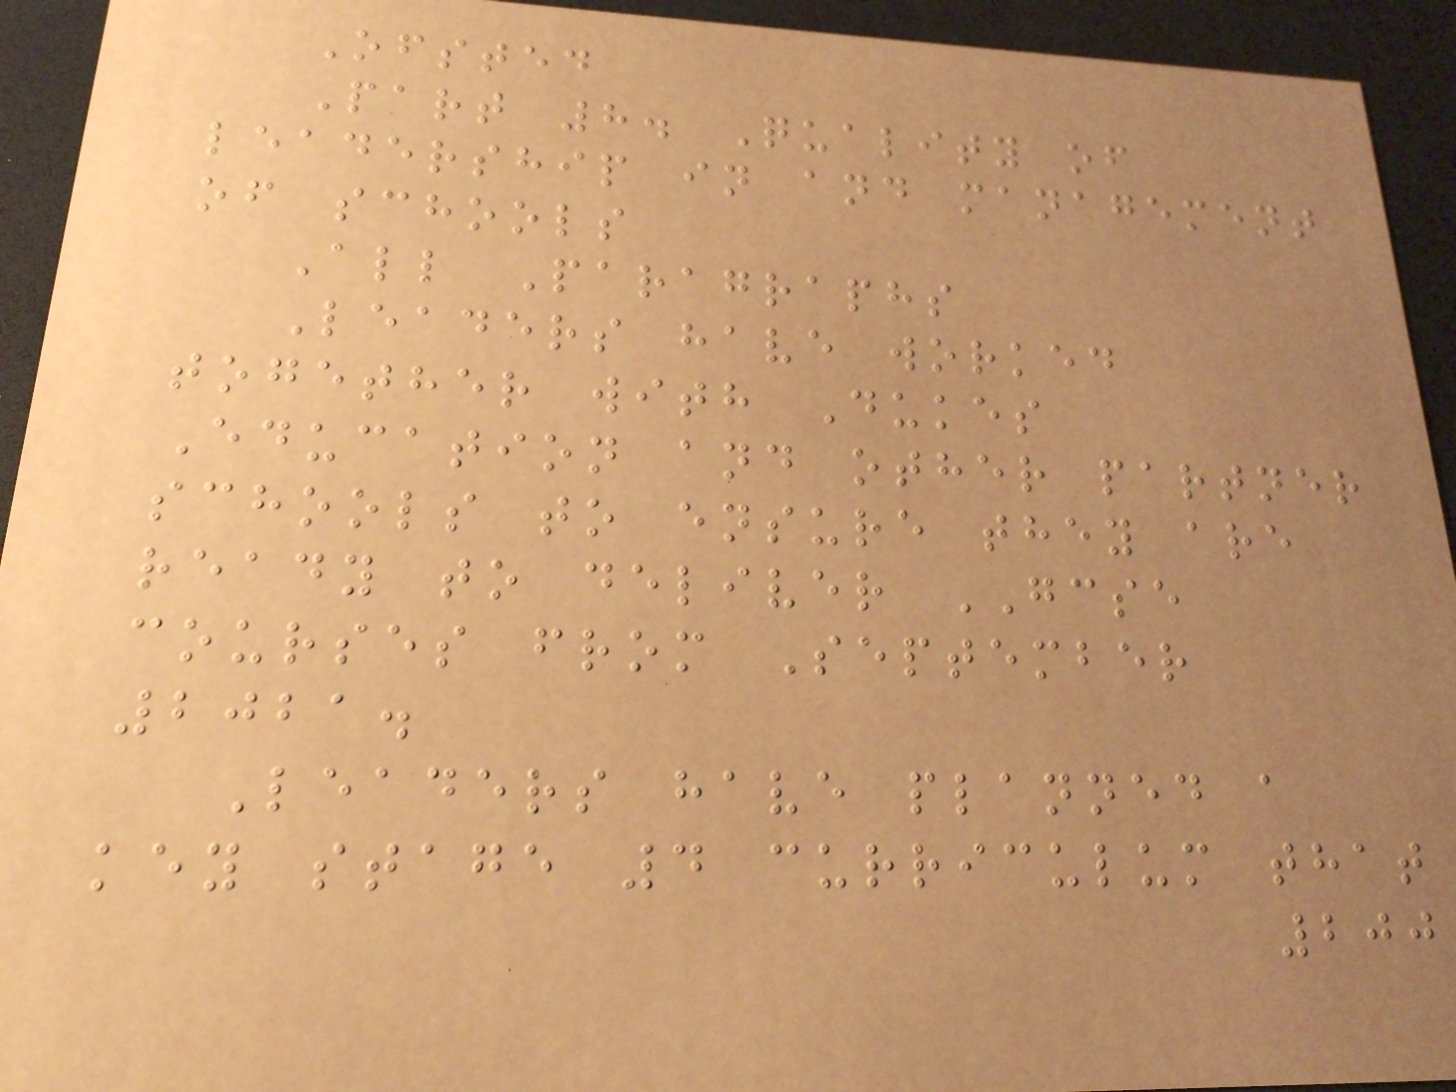Ofsted
Part 8. Quality of
leadership in and management
of schools
All Paragraphs
Leaders have worked
together with Dukes
Education and other partner
schools to ensure they are
ready to deliver GCSE
courses from September
2021.
Leaders have planned a
key stage 4 curriculum that
200
